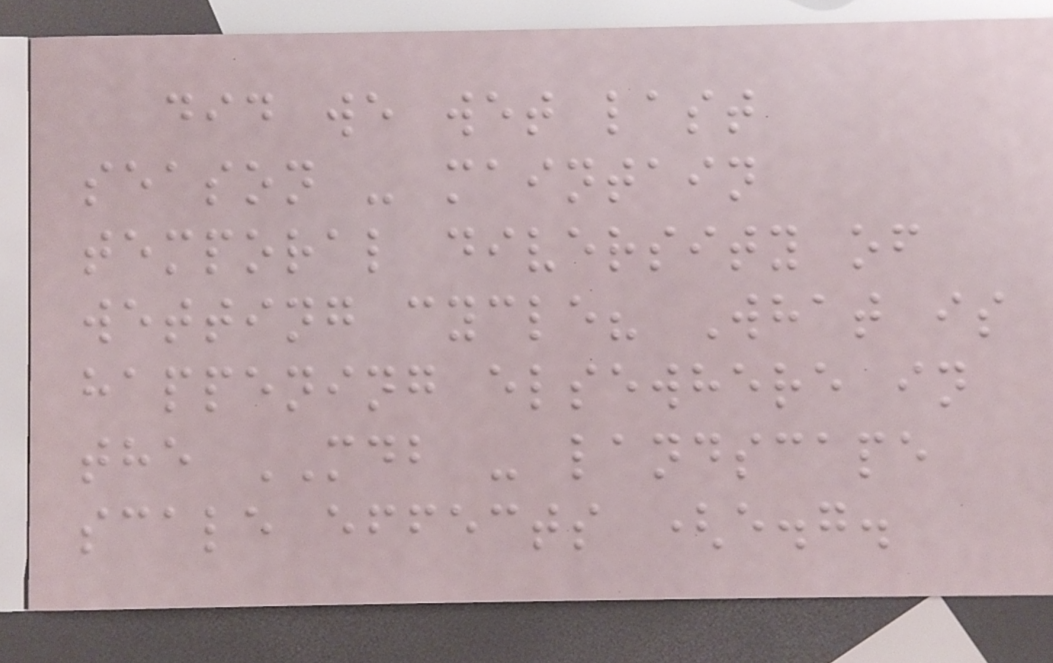did we wet last
season - maintain
temporal diversity of
wetting cycle? What is
happening elsewhere in
the MDB - landscape
scale effects (e.g.
